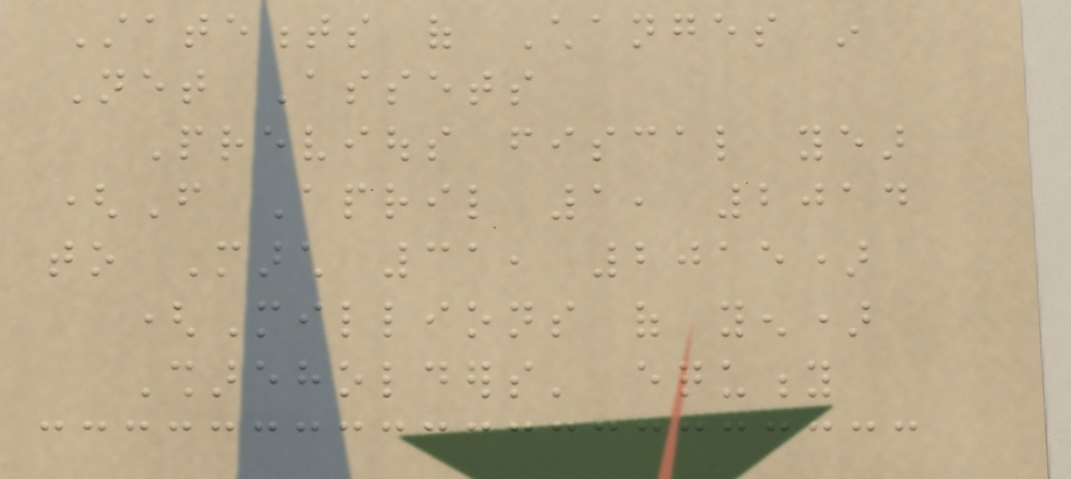Statements of Changes in
Net Assets
Previous fiscal year
(From April 1, 2014
to March 31, 2015)
(Millions of yen)
Shareholders' equity
